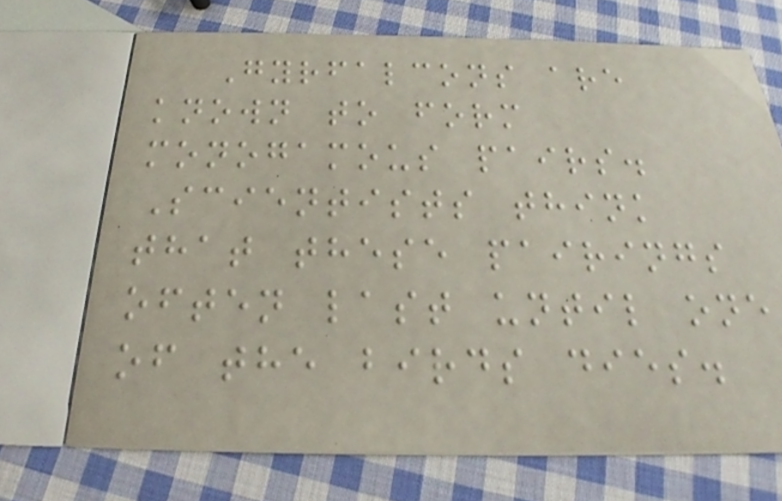Gyrfalcons are
known to form
monogamous pairs.
Scientists think
that these pairings
often last until one
of the birds dies.
